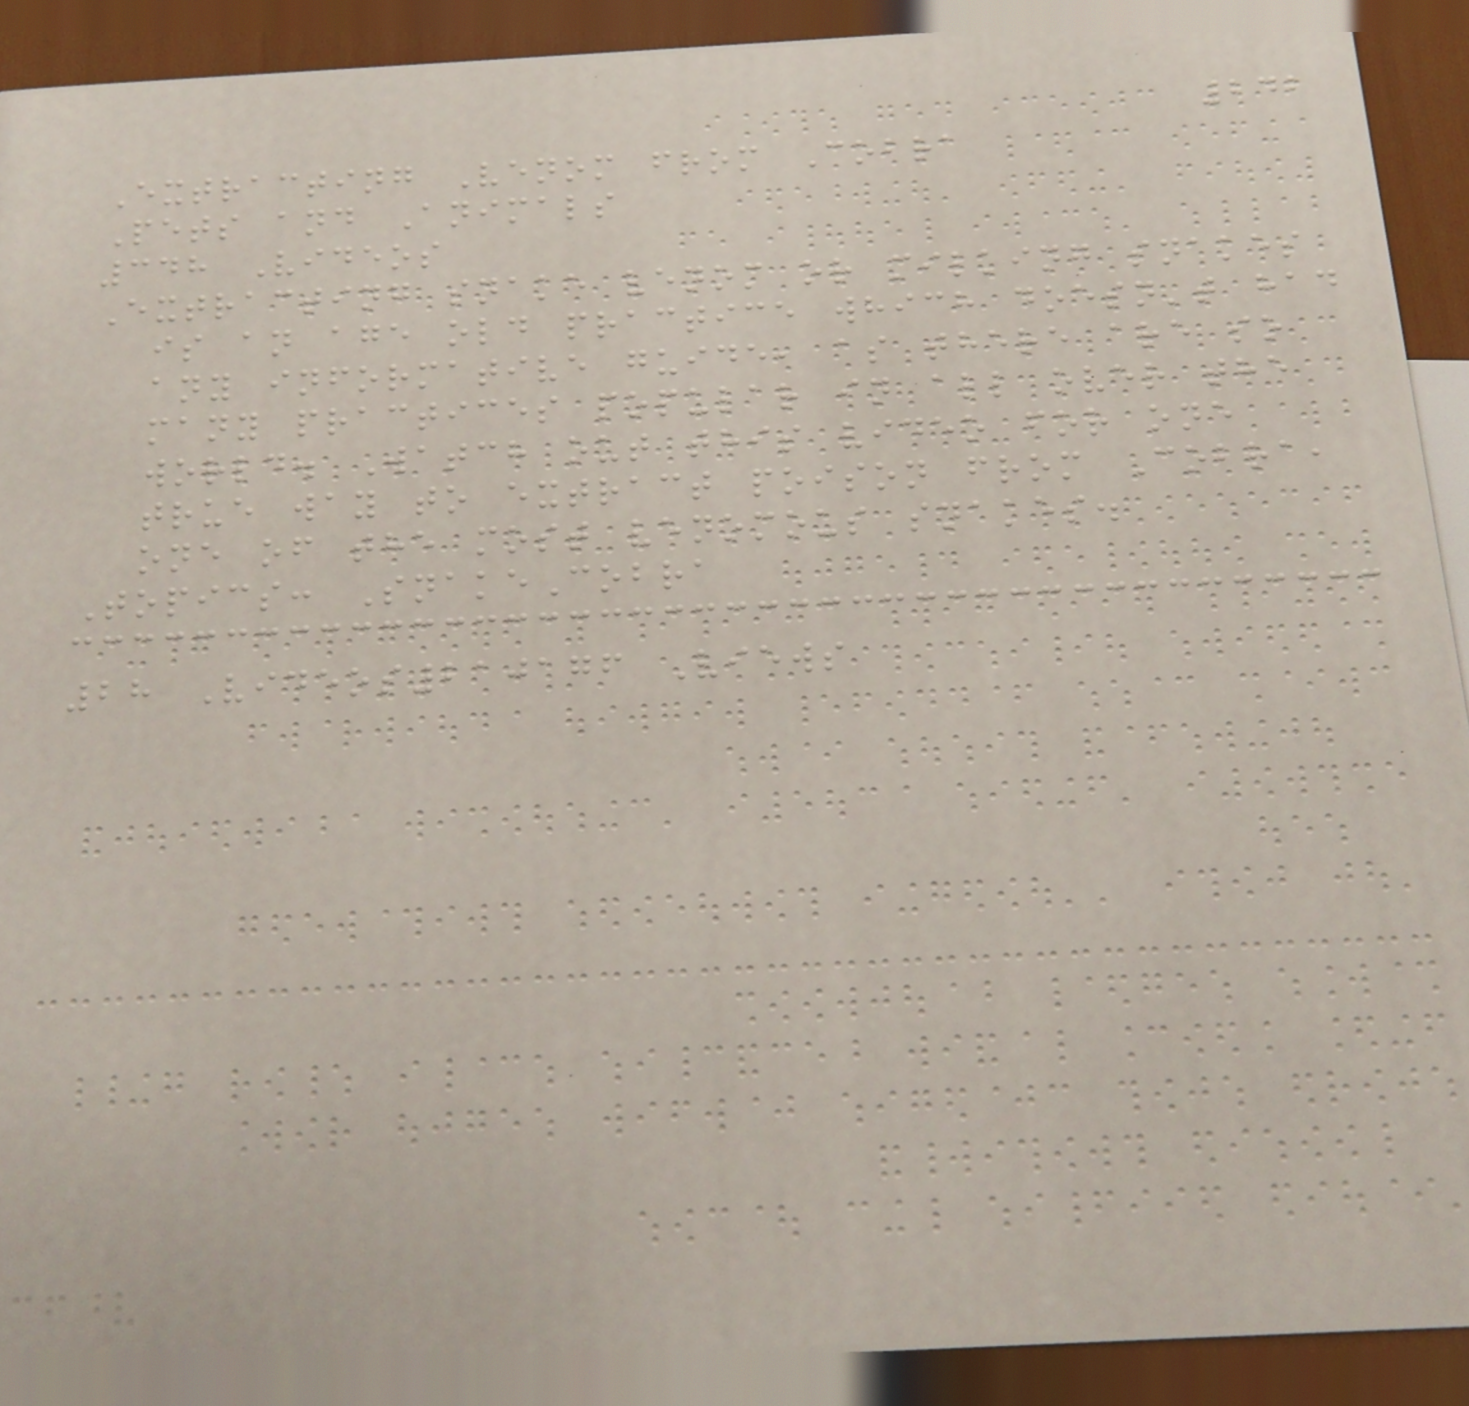242
Extracting Venom from Cobra
Pets and Animals
348 Videos
Extracting snake venom or milking snakes
is an age old practice which doesn't had
any informative guide, as there are so
many practices popular in all over the
world. Watch out this video for one
true way to extract poison from Cobra,
one of the most venomous snakes.
Topics: SnakeCobra
28 Videos210176 Views
